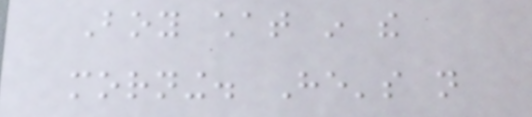Boy chat in the
morning. He's not
